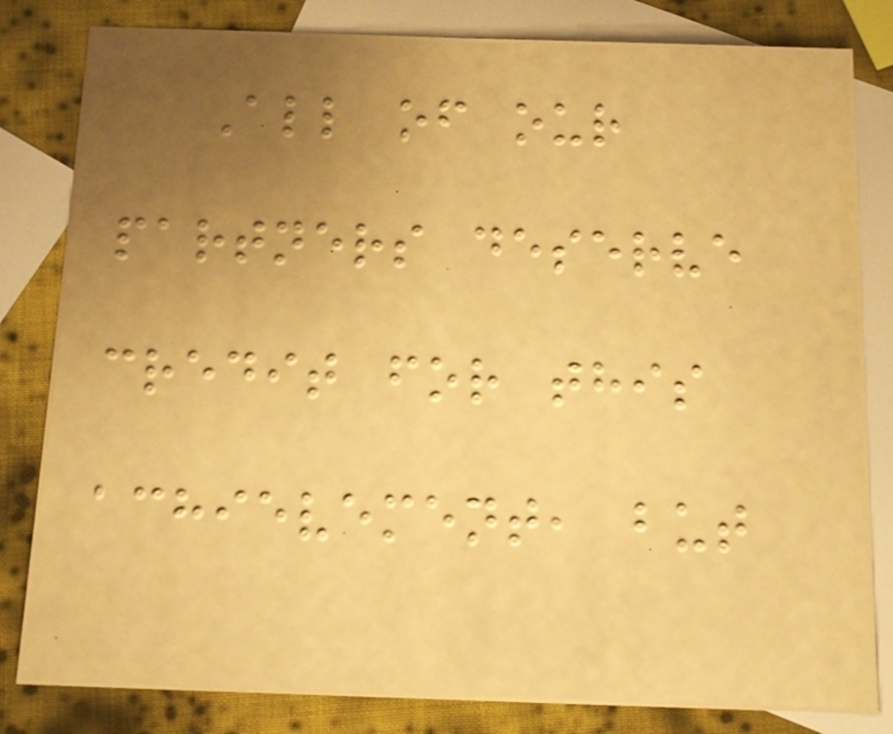All of our
partners deserve
credit for this
achievement, but
